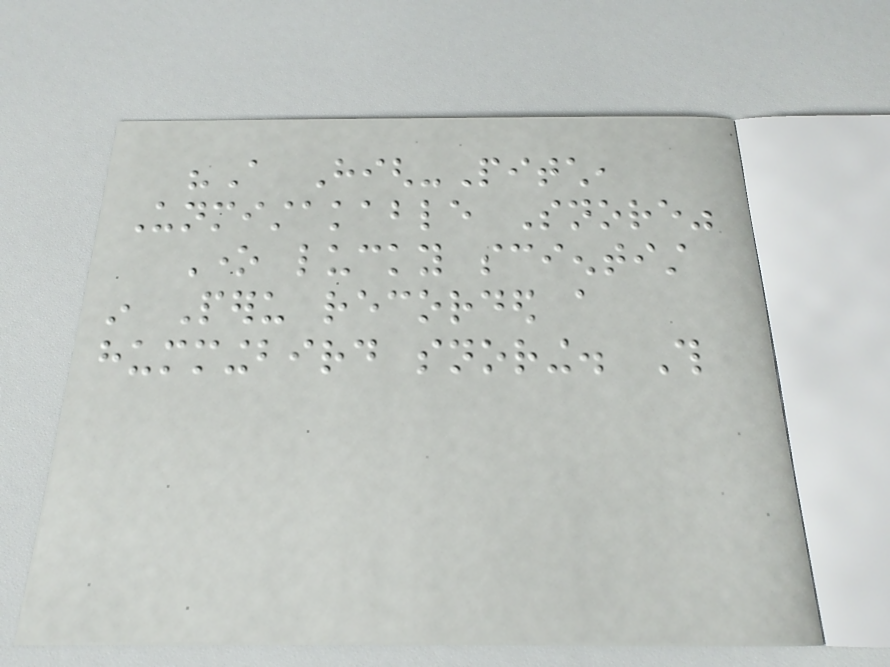"A High-Pitch,
Unmistakable Snore"
One lucky scientist
in Peru recorded a
hummingbird snoring. This
